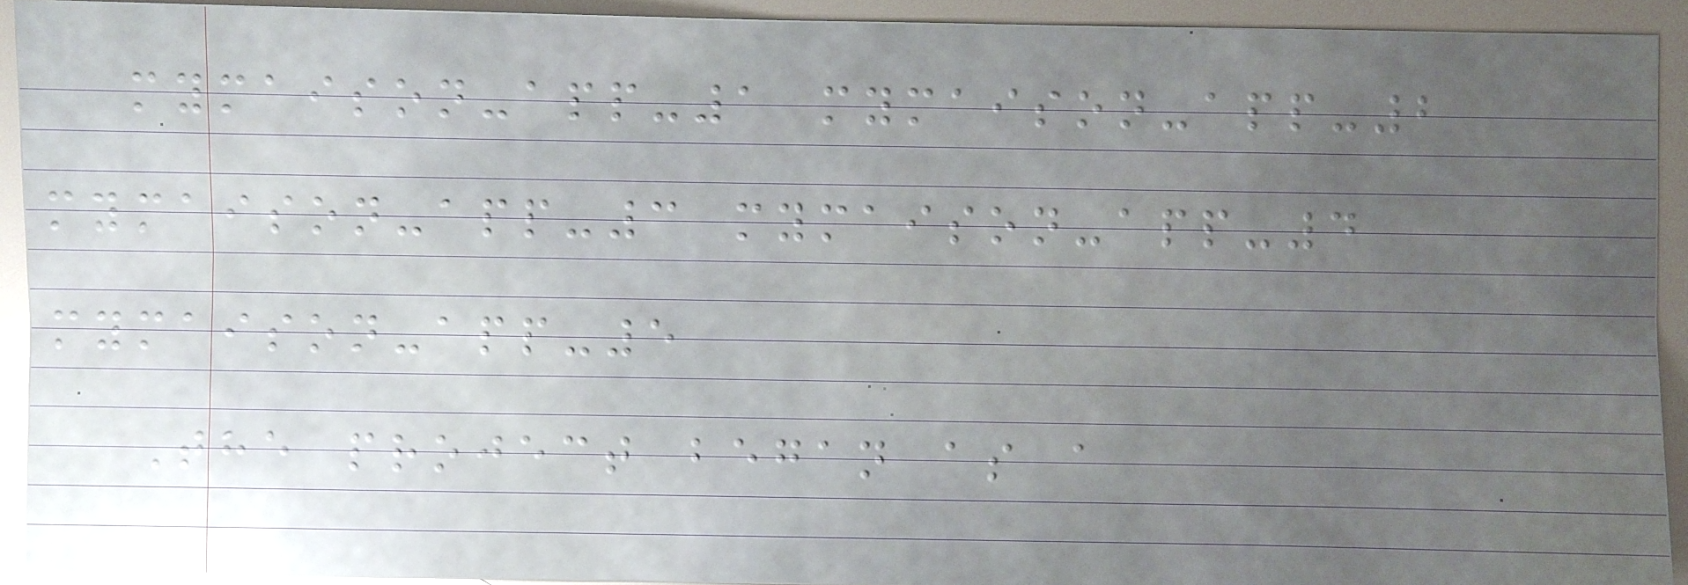mymaison-app-1 mymaison-app-2
mymaison-app-3 mymaison-app-4
mymaison-app-5
The project began as a
